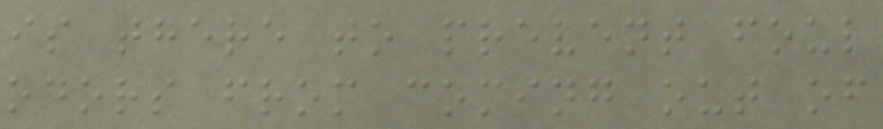is there to prevent foul
odors from coming out of
